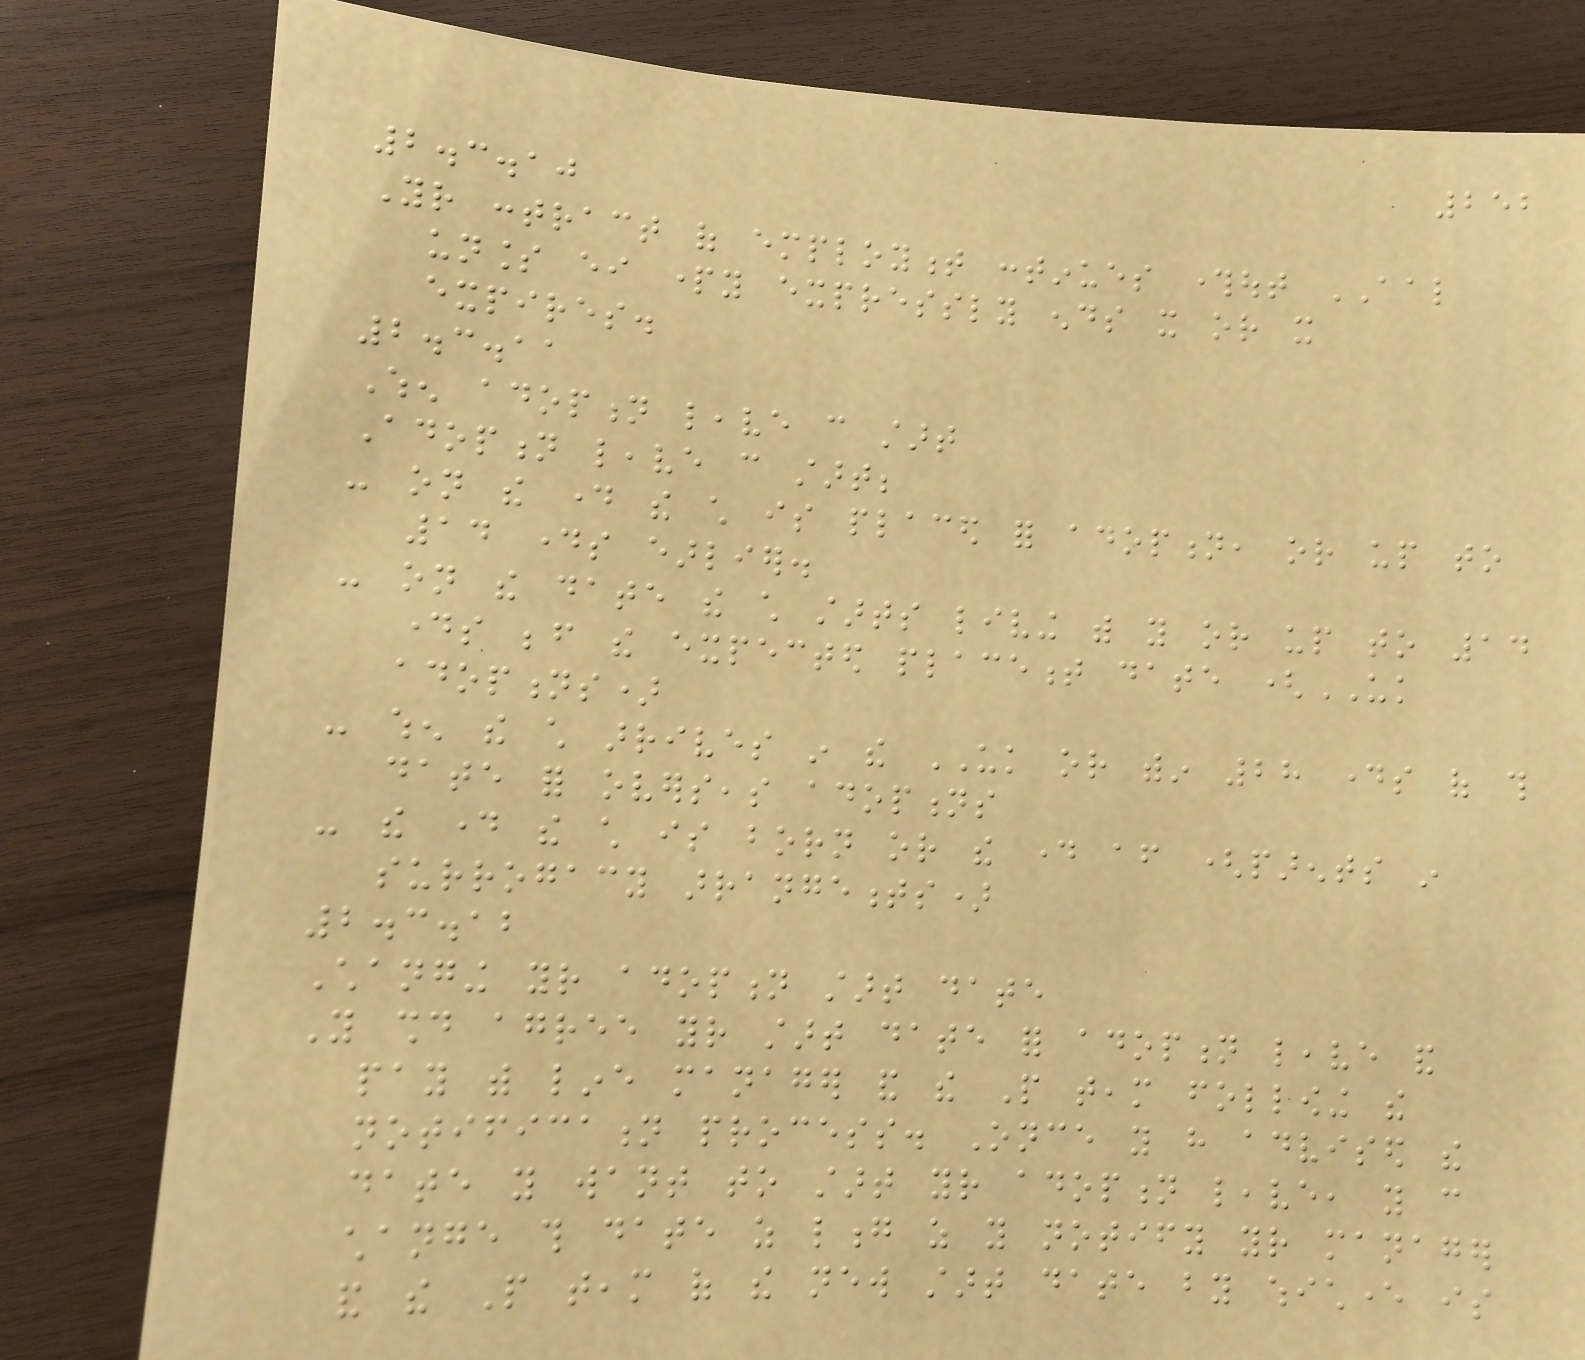252
2.3.10
Your contract of employment continues throughout AAL
unless either party expressly ends it or it
expires.
2.3.11
When adoption leave can start
Adoption leave can start;
- on the day the child is placed for adoption, or up to
14 days earlier.
- on the date the child starts living with you or up to 14
days before the expected placement date (UK
adoptions)
- when the child arrives in the UK or within 28 days of this
date for overseas adoptions
- the day the child is born or the day after (parents in
surrogacy arrangements)
2.3.12
Changing your adoption start date
You should agree your start date for adoption leave and
pay with line manager and the People team following the
notification process. Once you have advised the
date you want to start your adoption leave, you can
change this date as long as you notify your manager
and the People team of the new start date by whichever is
